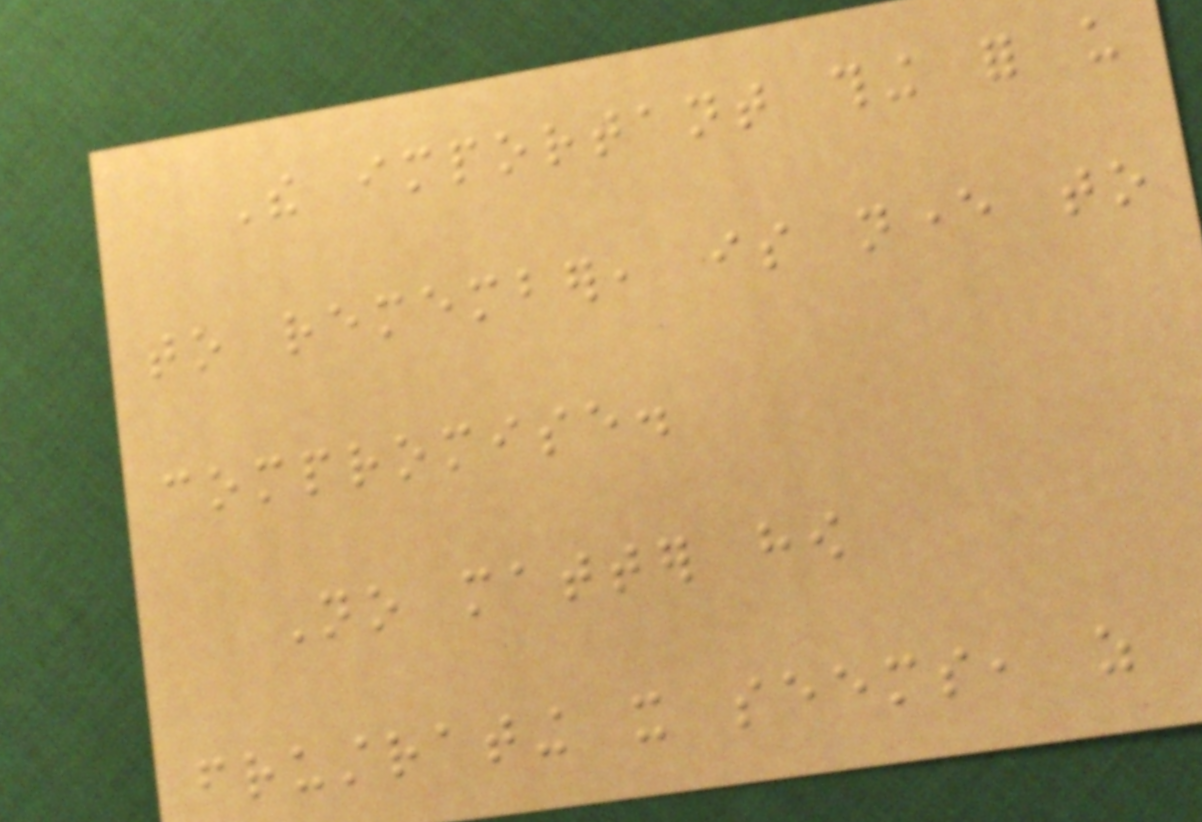The important thing for us
to remember, is never to
compromise.
No matter how
frustrating it seems, as
